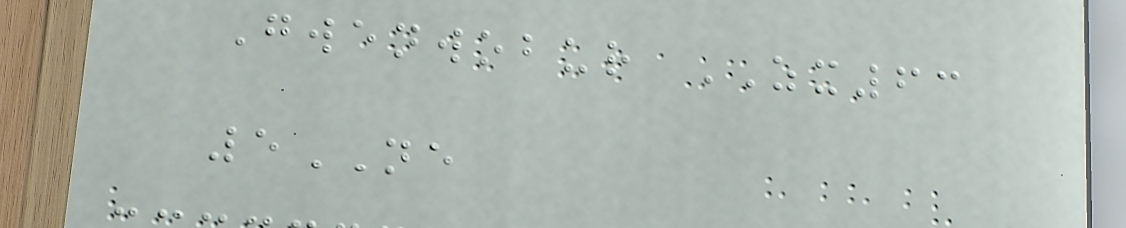Gwenwobur ZX63
5NE
